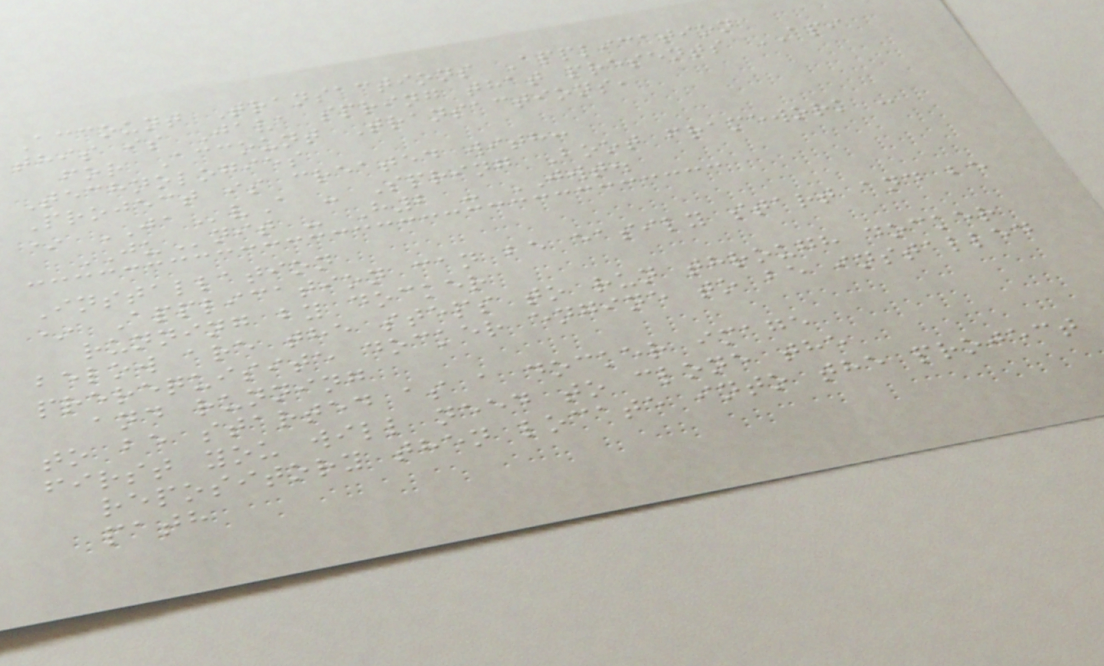Account Transactions Application
this is Java spring that presents API
for Account Transactions,
Technologies
Project is created with:
* JAvA - Spring Boot framework -
JUnit - H2 - JWT.
Installation
* Application can be easily start and be
running by docker
below are the steps to run through docker
prerequisite docker engine to be installed
and running
to be started as a docker image
first you will need to clone the
repository then locate into the project
path
